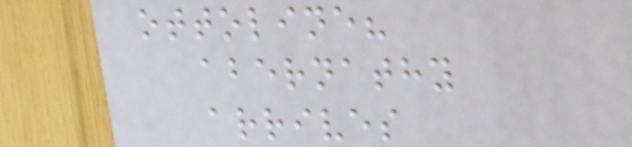ottoline?
abernathy
arrives
